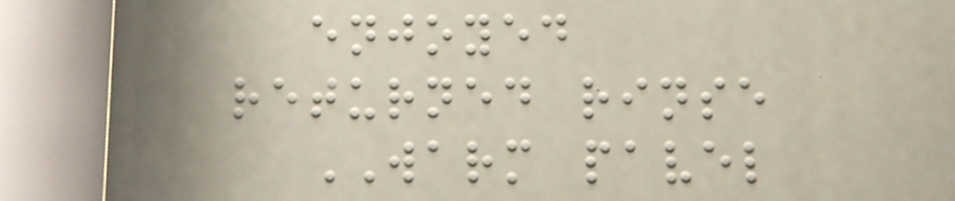enjoyed
returned rinse
WARM pavel
